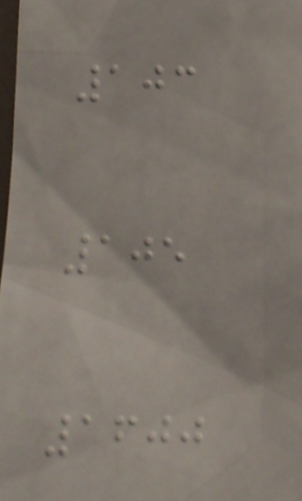103
105
1600
